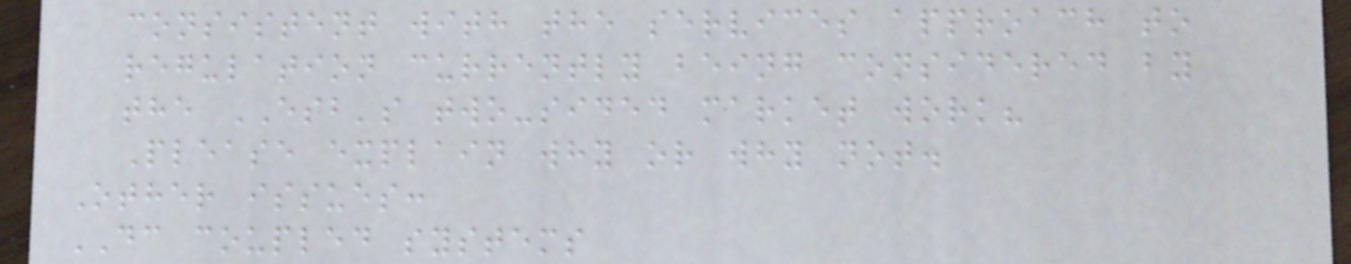consistent with the services approach to
regulation currently being considered by
the ESB's two-sided market work?
Please explain why or why not.
Other issues:
DC coupled systems
